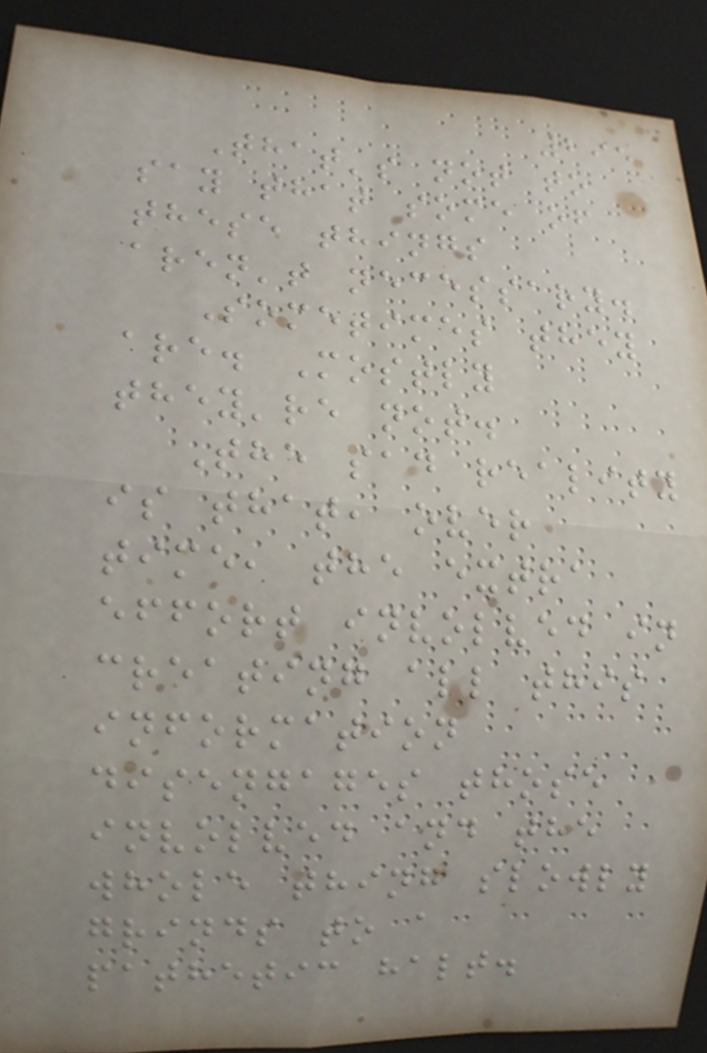295
That's not to
say that some of
these things
aren't necessary.
Sometimes they
are. Mostly
they're not.
The sad reality
is that, over
time, the extra
effort involved in
creating all this
information
disengages those
involved and the
whole thing slowly
grinds to a
pathetic halt.
